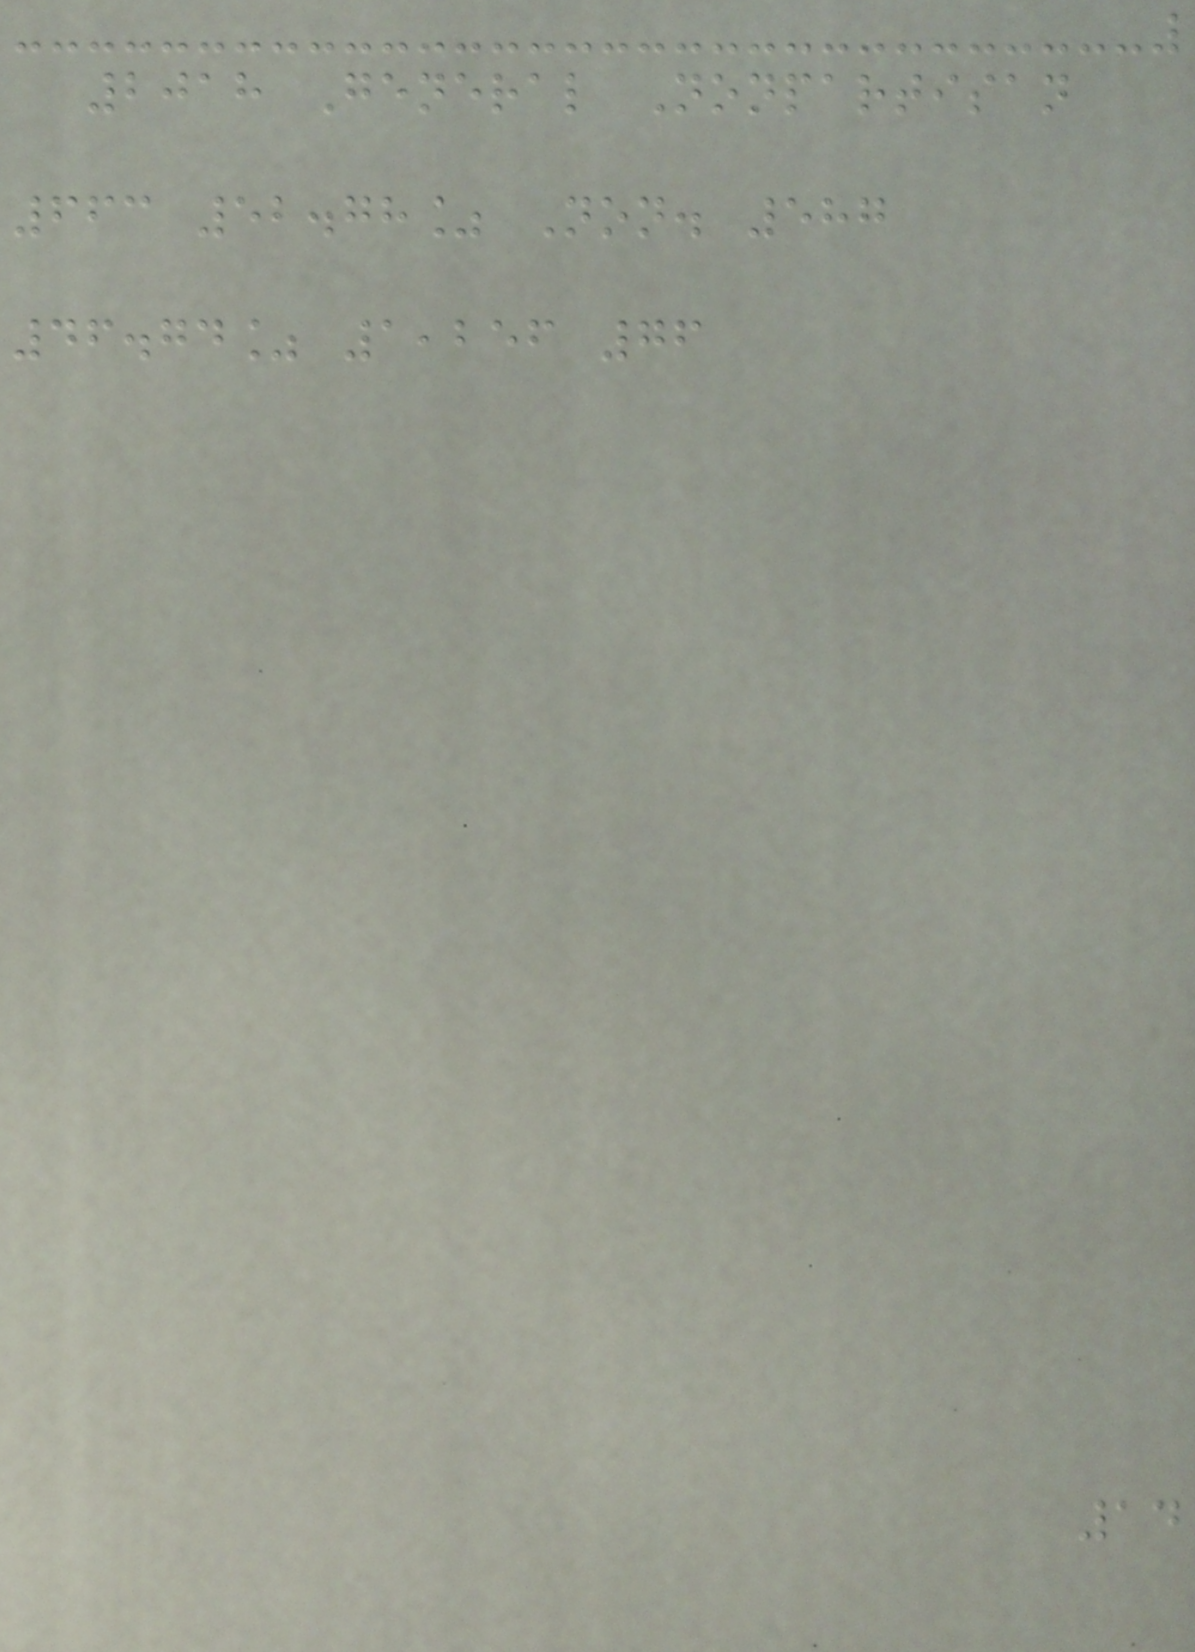2018 General Nonpartisan
663 52.78% Non. 587
46.74% 1,256 76
14
